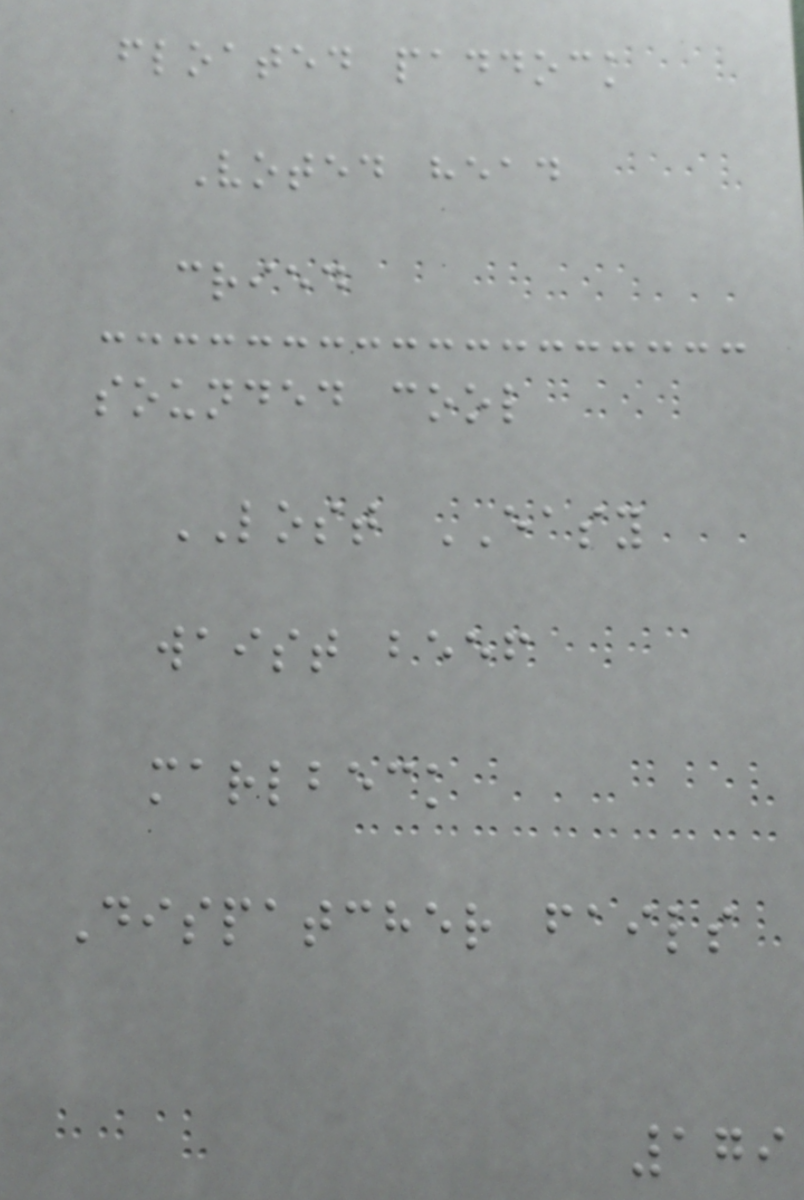floated paddock
Voted head
cried
sounded cool
LOST EASY
waist beef
marlbeck
Dispatcher fails
179
